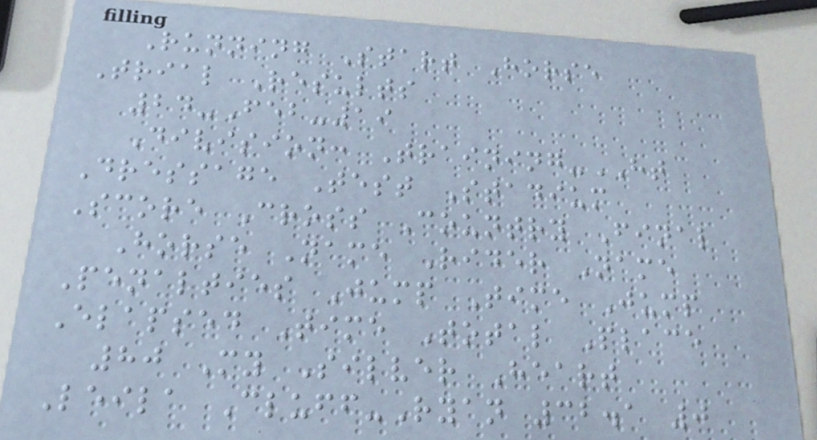Running Start Horse
Trial Results
24-Feb-19
Division: Training-HT
Dressage Test Stadium
Score Cross Country Final
Horse Name Rider Name
Penalties Jump Time Jump
Elapsed Time Total Place
80 My Silver Heart
Leila Cluff-Ryan 32.1 0
